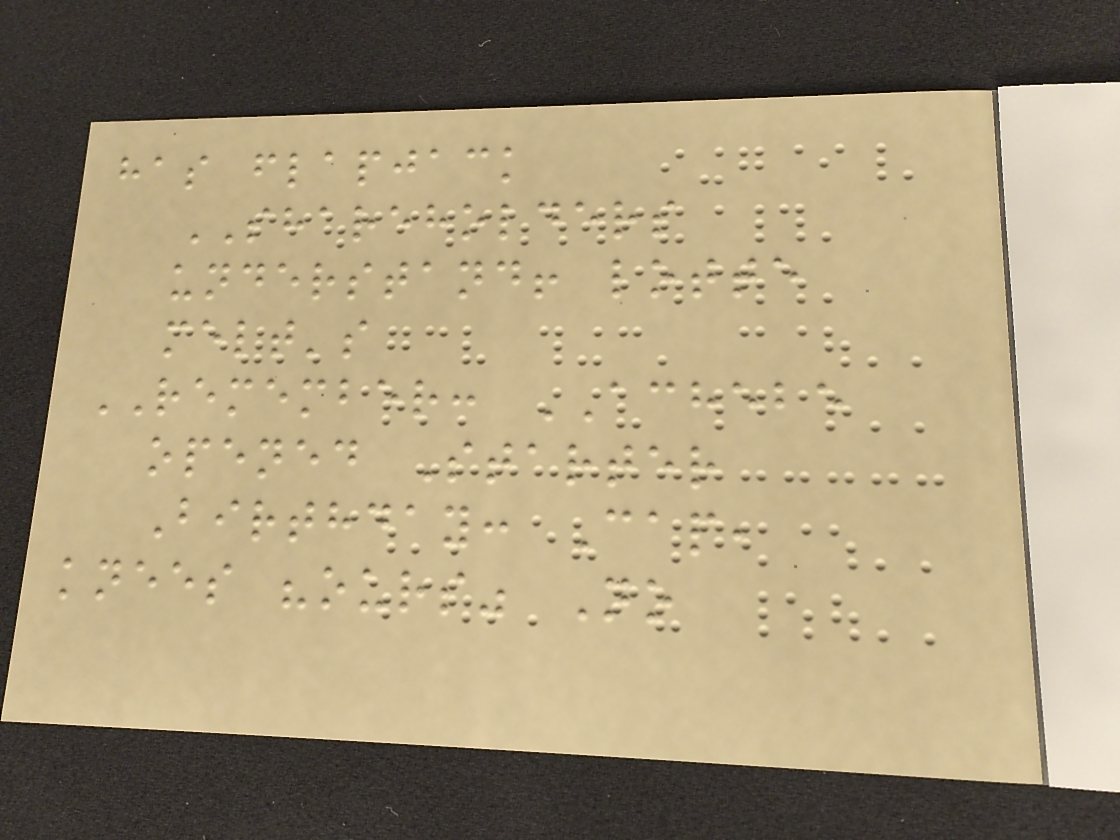has flapjack
SHAREHOLDERS
understand! lotte
melt's
REMEMBER: ACHEBE
opened Starter
Birthday: Cap,
knees "ours" No
